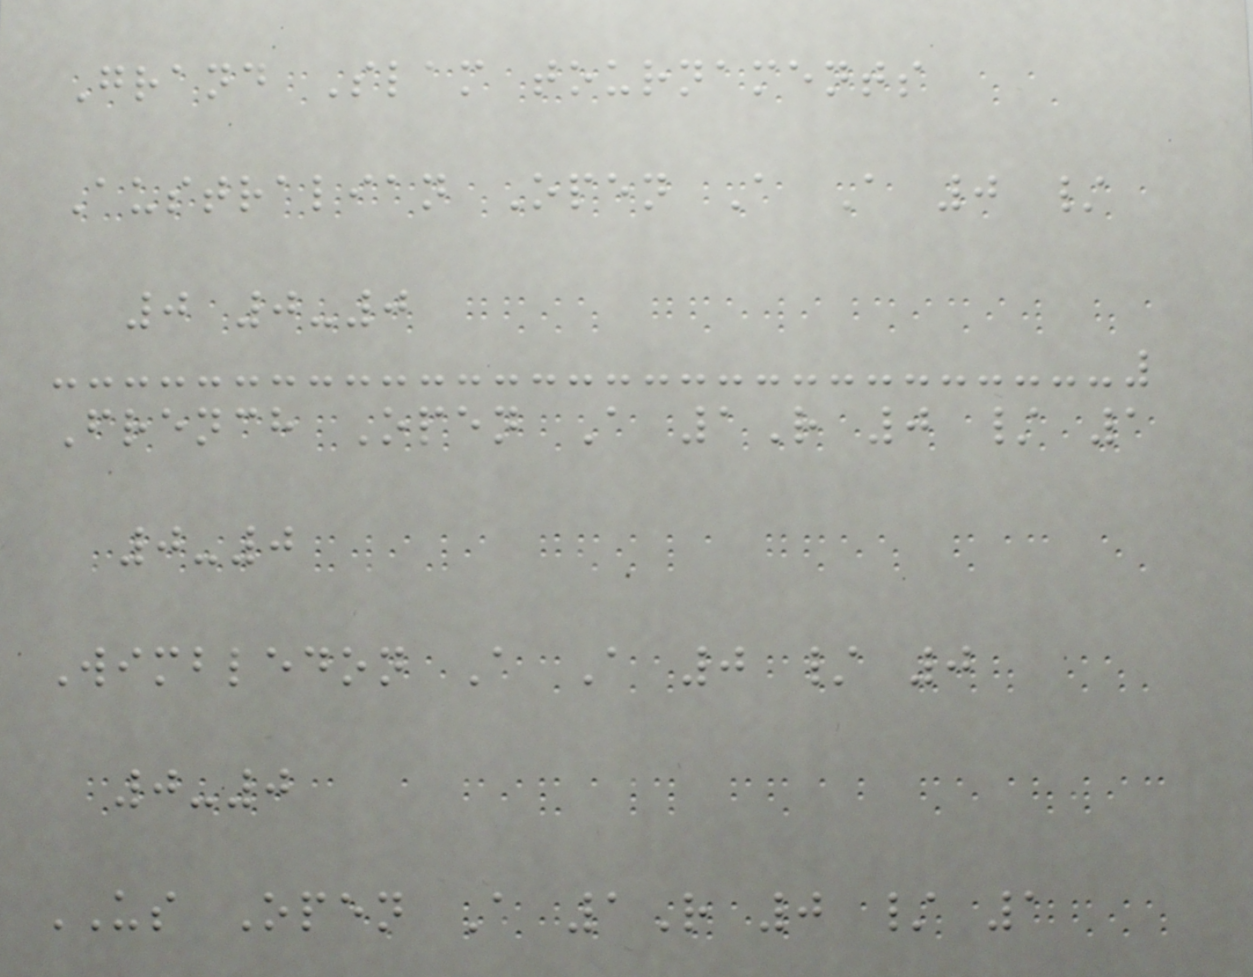Grand Slam tournaments
Australian Open A A 0 /
0 0-0
French Open A 1R 0 / 1
0-0
Wimbledon A A 0 / 0
0-0
US Open A 1R 0 / 1
